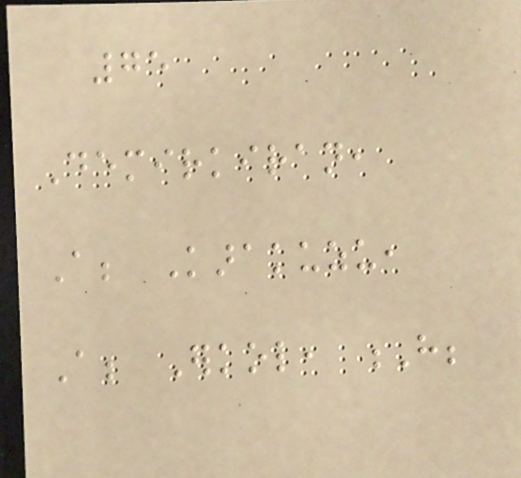75
Demirkiran,
A; Karakuzu,
A; Erkol, H;
